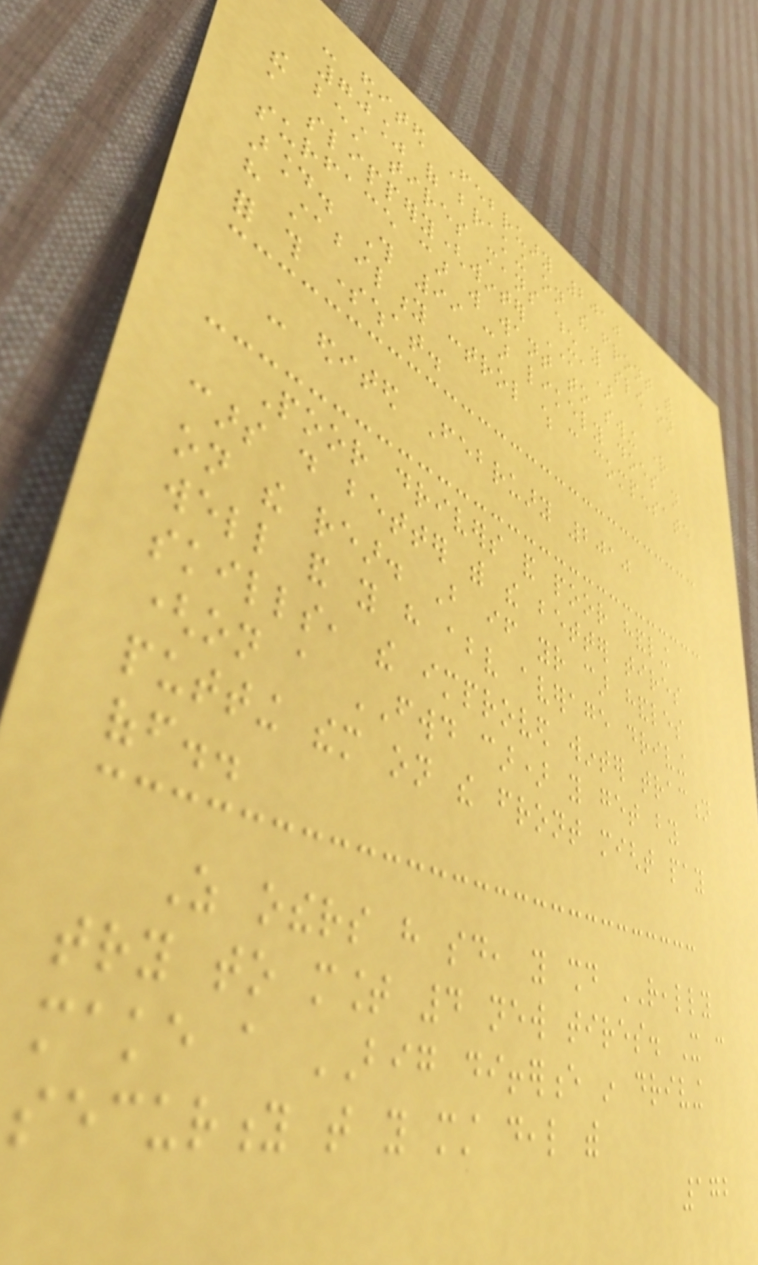- edited February 2010
70% of braking on the front with
the best tires means when you slow on
a slippery(winter MA)
surface car will want to swing right
around. This 99 car likely does not
have stability control which can compensate
for this somewhat.
- edited February 2010
Poor drivers and poor handling
cars do better with the better tires
on the rear. But if your car handles
well and you have above average driving
skills, the improved winter traction
(on a FWD car) you get by
putting them on the front might pay
off..
As others have said, you should REALLY
try to mount 4 new tires. It can
make a BIG difference in driving
security that you must deal with
172
